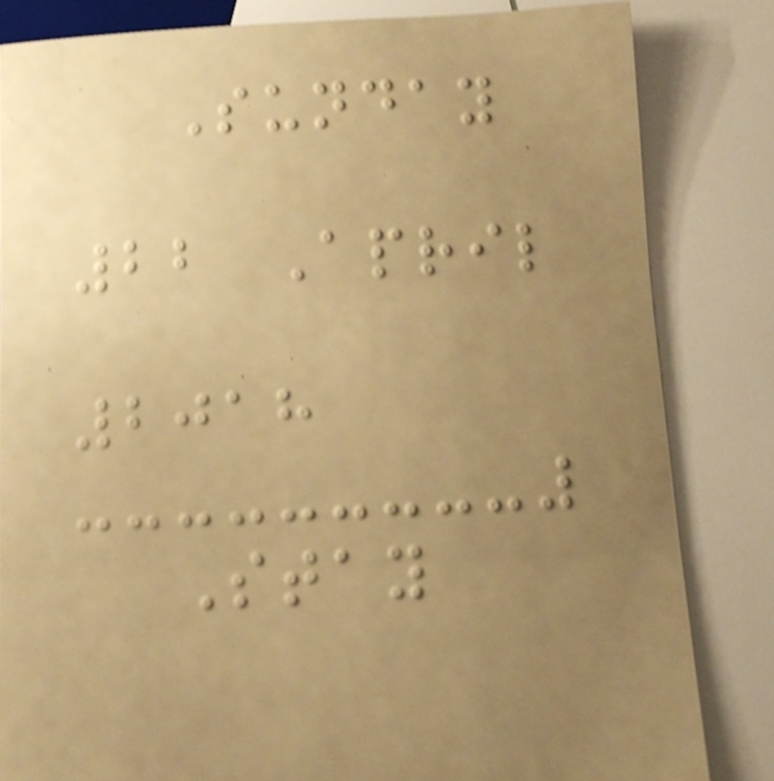Sunday
22 April
2018
Stay
